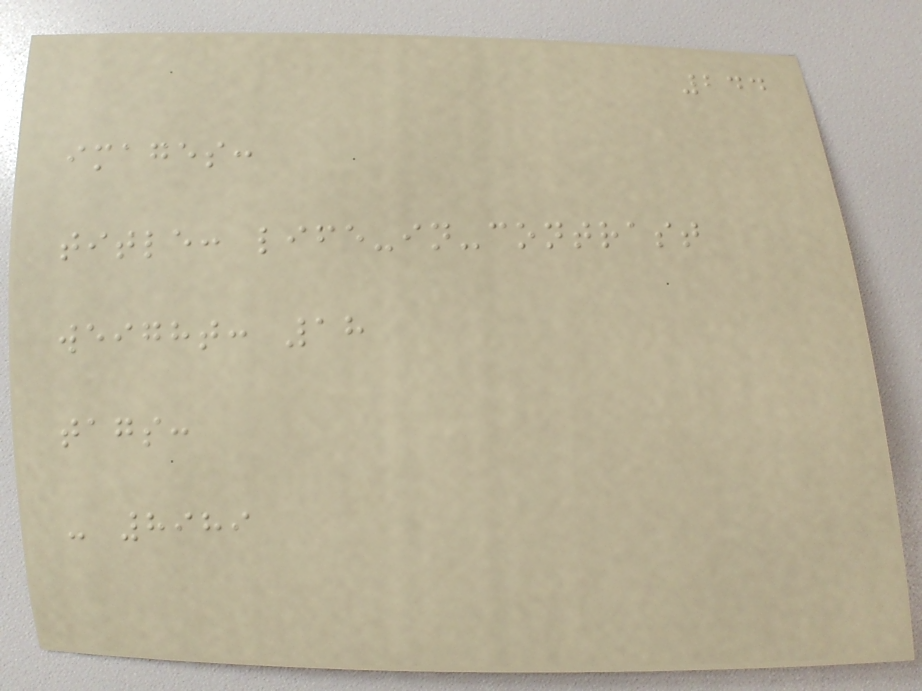244
images:
title: life-in-contrast
weight: 18
tags:
- 8989
